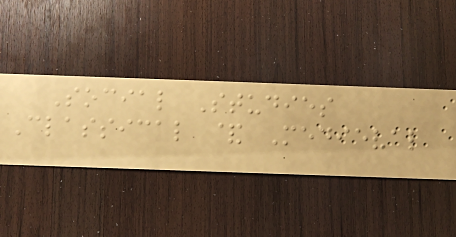Social Studies
Classical & Medieval
